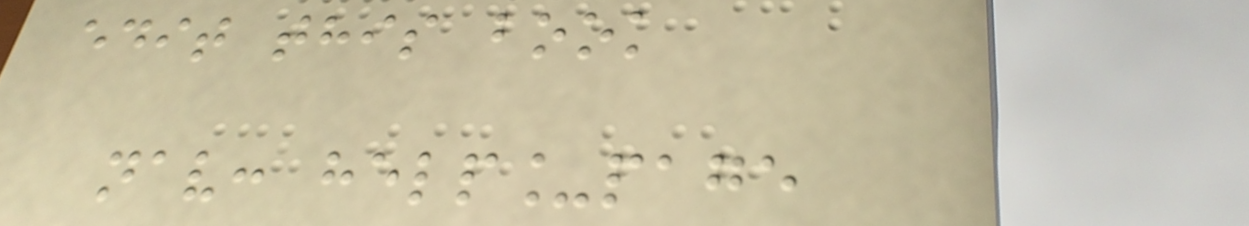edit this book
nav: help_page
